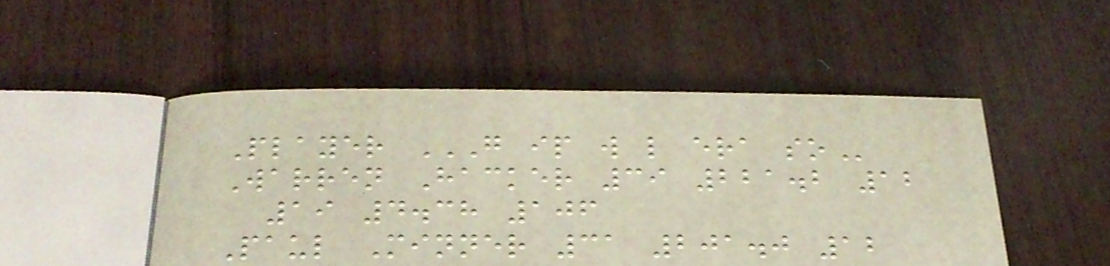Player G IP W L ERA SO
Warren Hacker 39 221.2 12
19 4.38 106
Paul Minner 31 201.0 12
